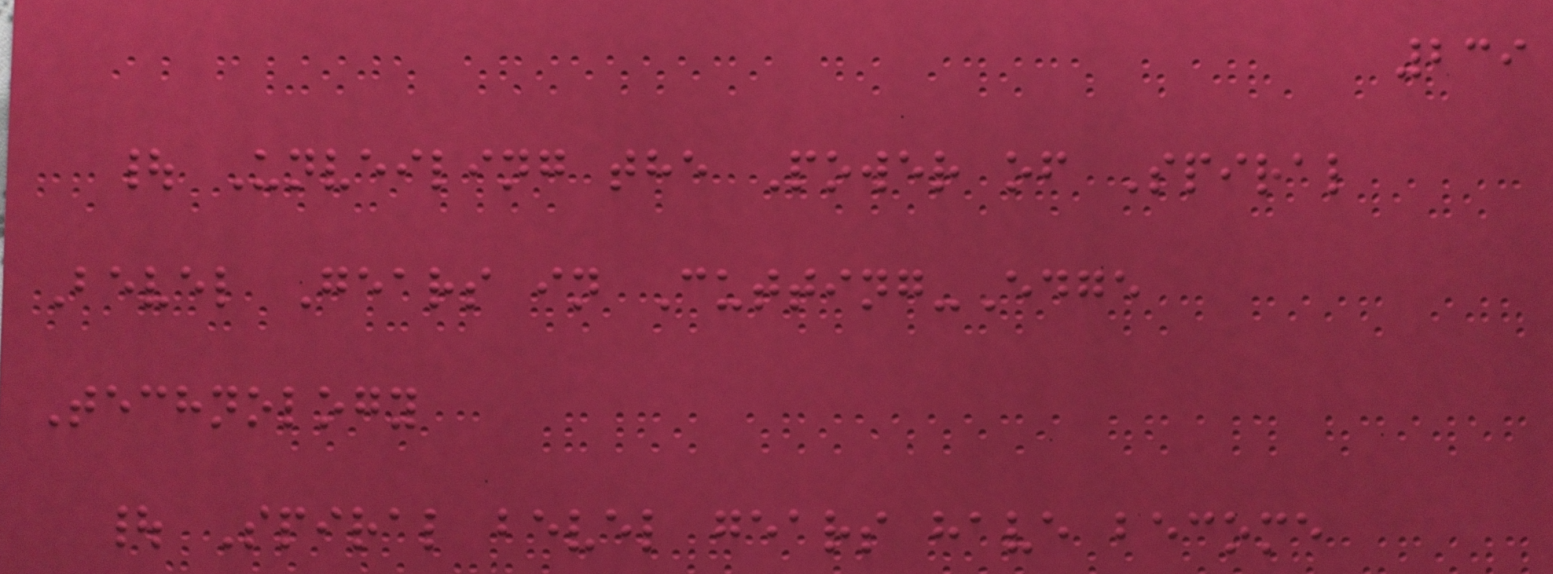239
| Unveiling the Power of Spiral
Bevel Gears in Cutting-Edge
Technology
| Spiral bevel gears have become
